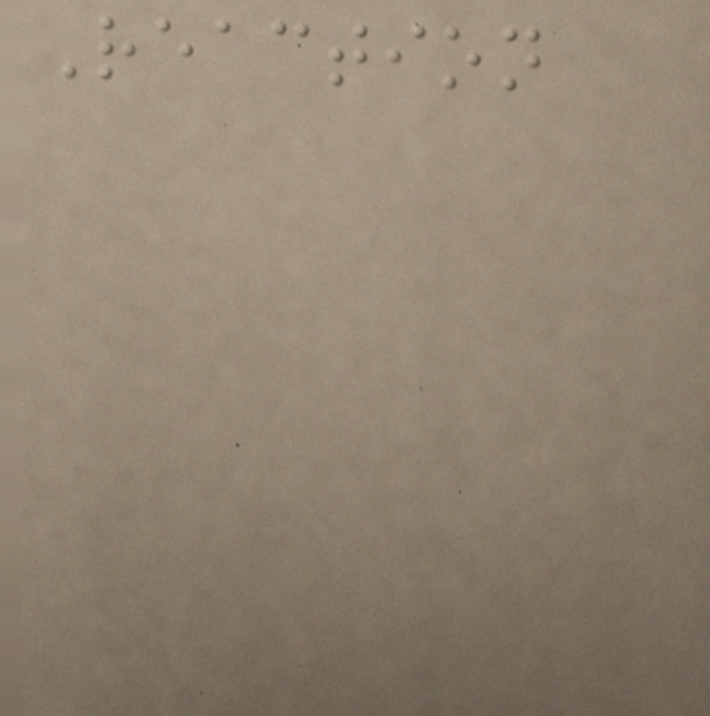Reaction
